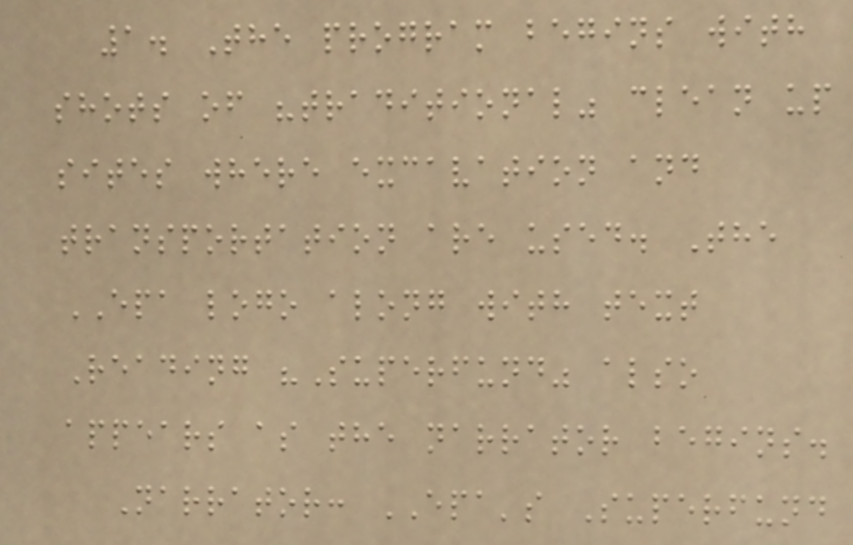1. The program begins with
shots of "traditional" clean up
sites where excavation and
transportation are used. The
EPA logo along with text
Reading "Superfund" also
appears as the narrator begins.
Narrator: EPA's Superfund
